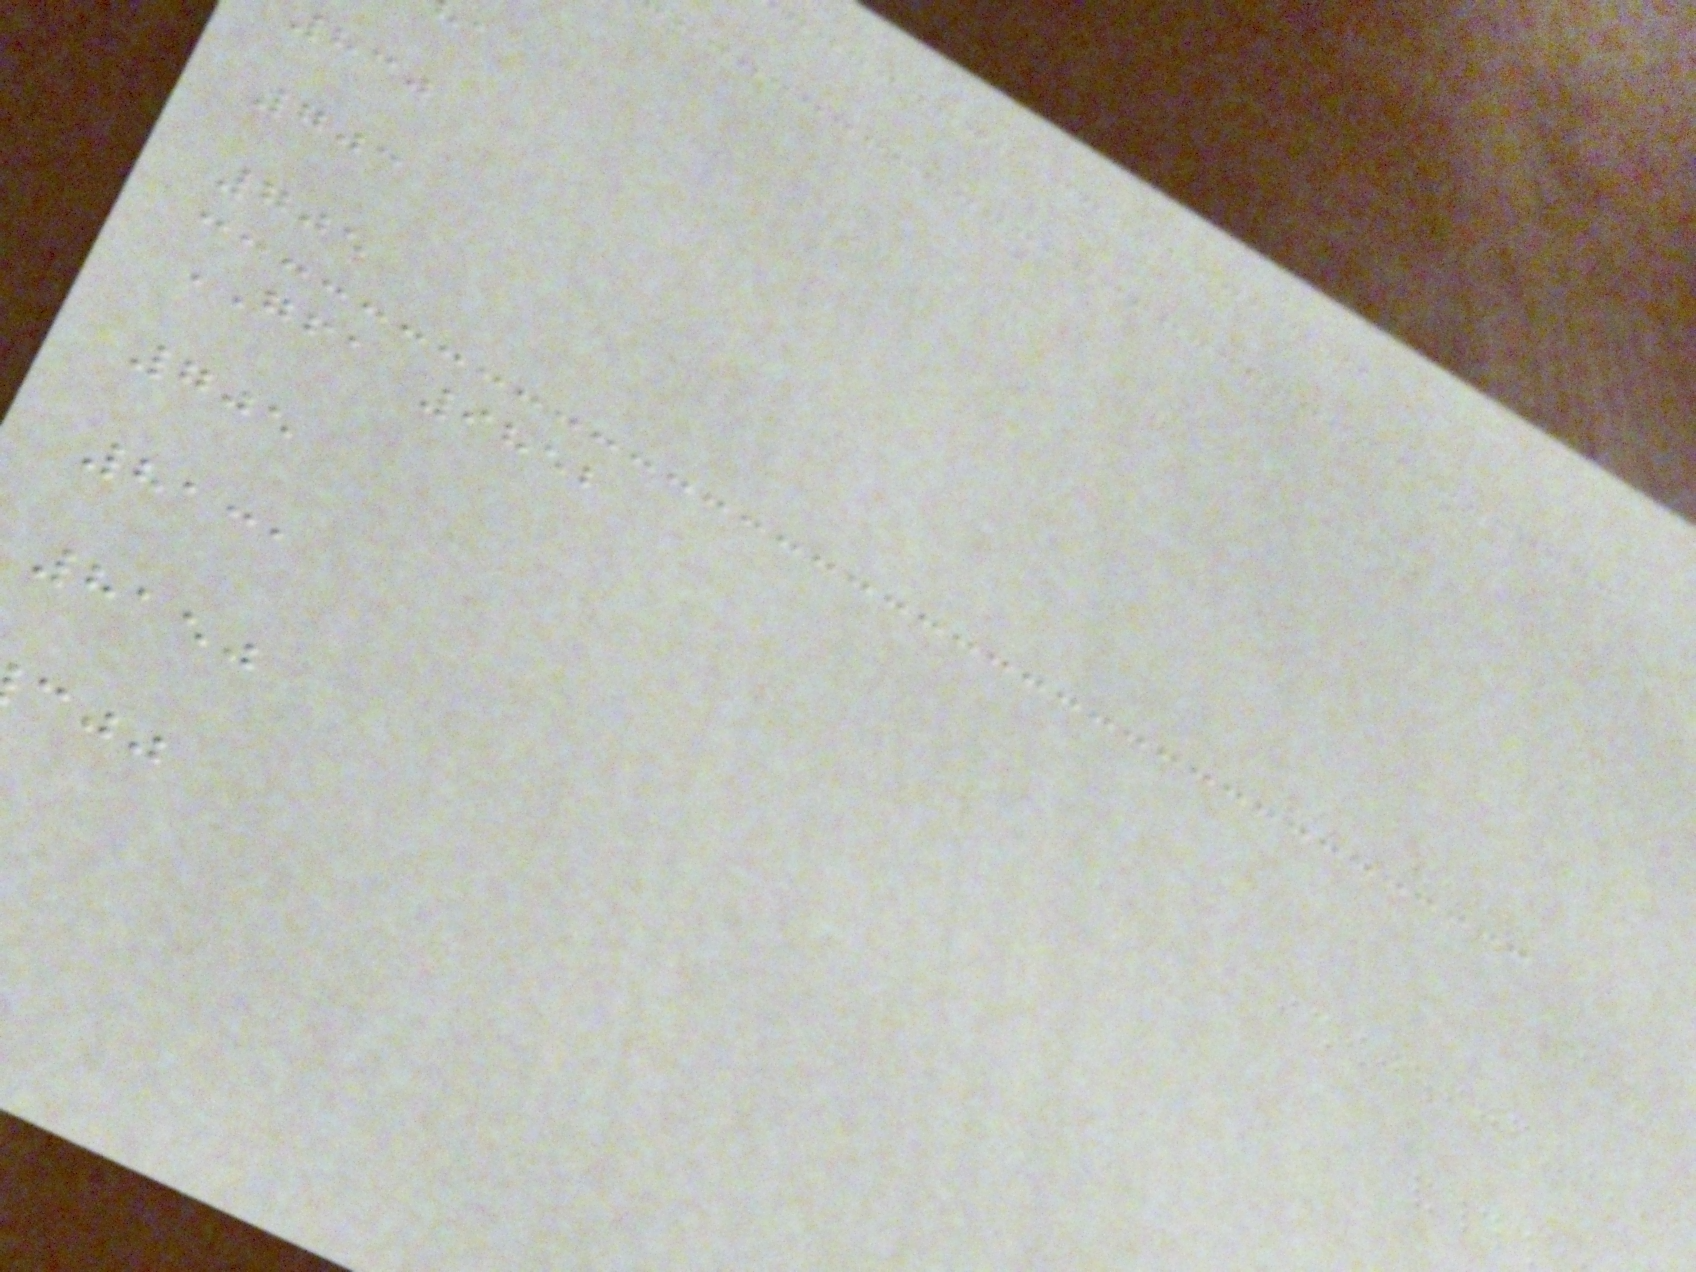830
703
705
GFA 9852
705
8131
8150
